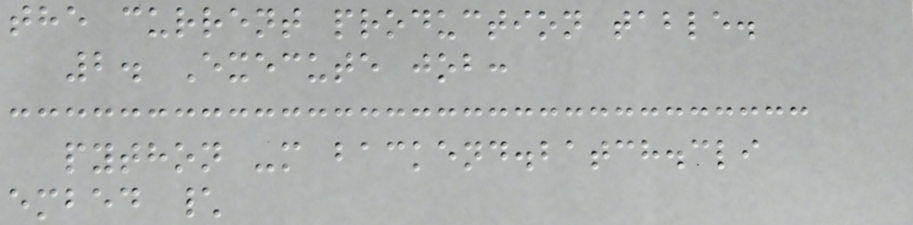the current production table.
2. Execute job:
python -m backend.batch.cli
embed \
